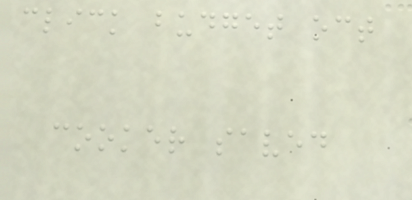click budget oct
cooker saved
